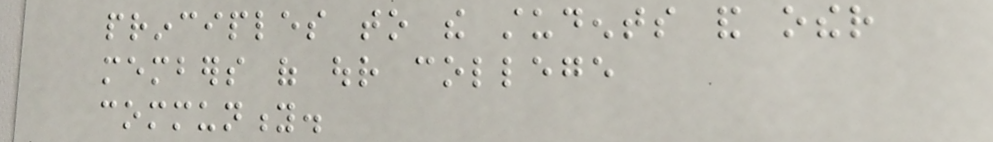principles to the students and other
members of our college
community.
